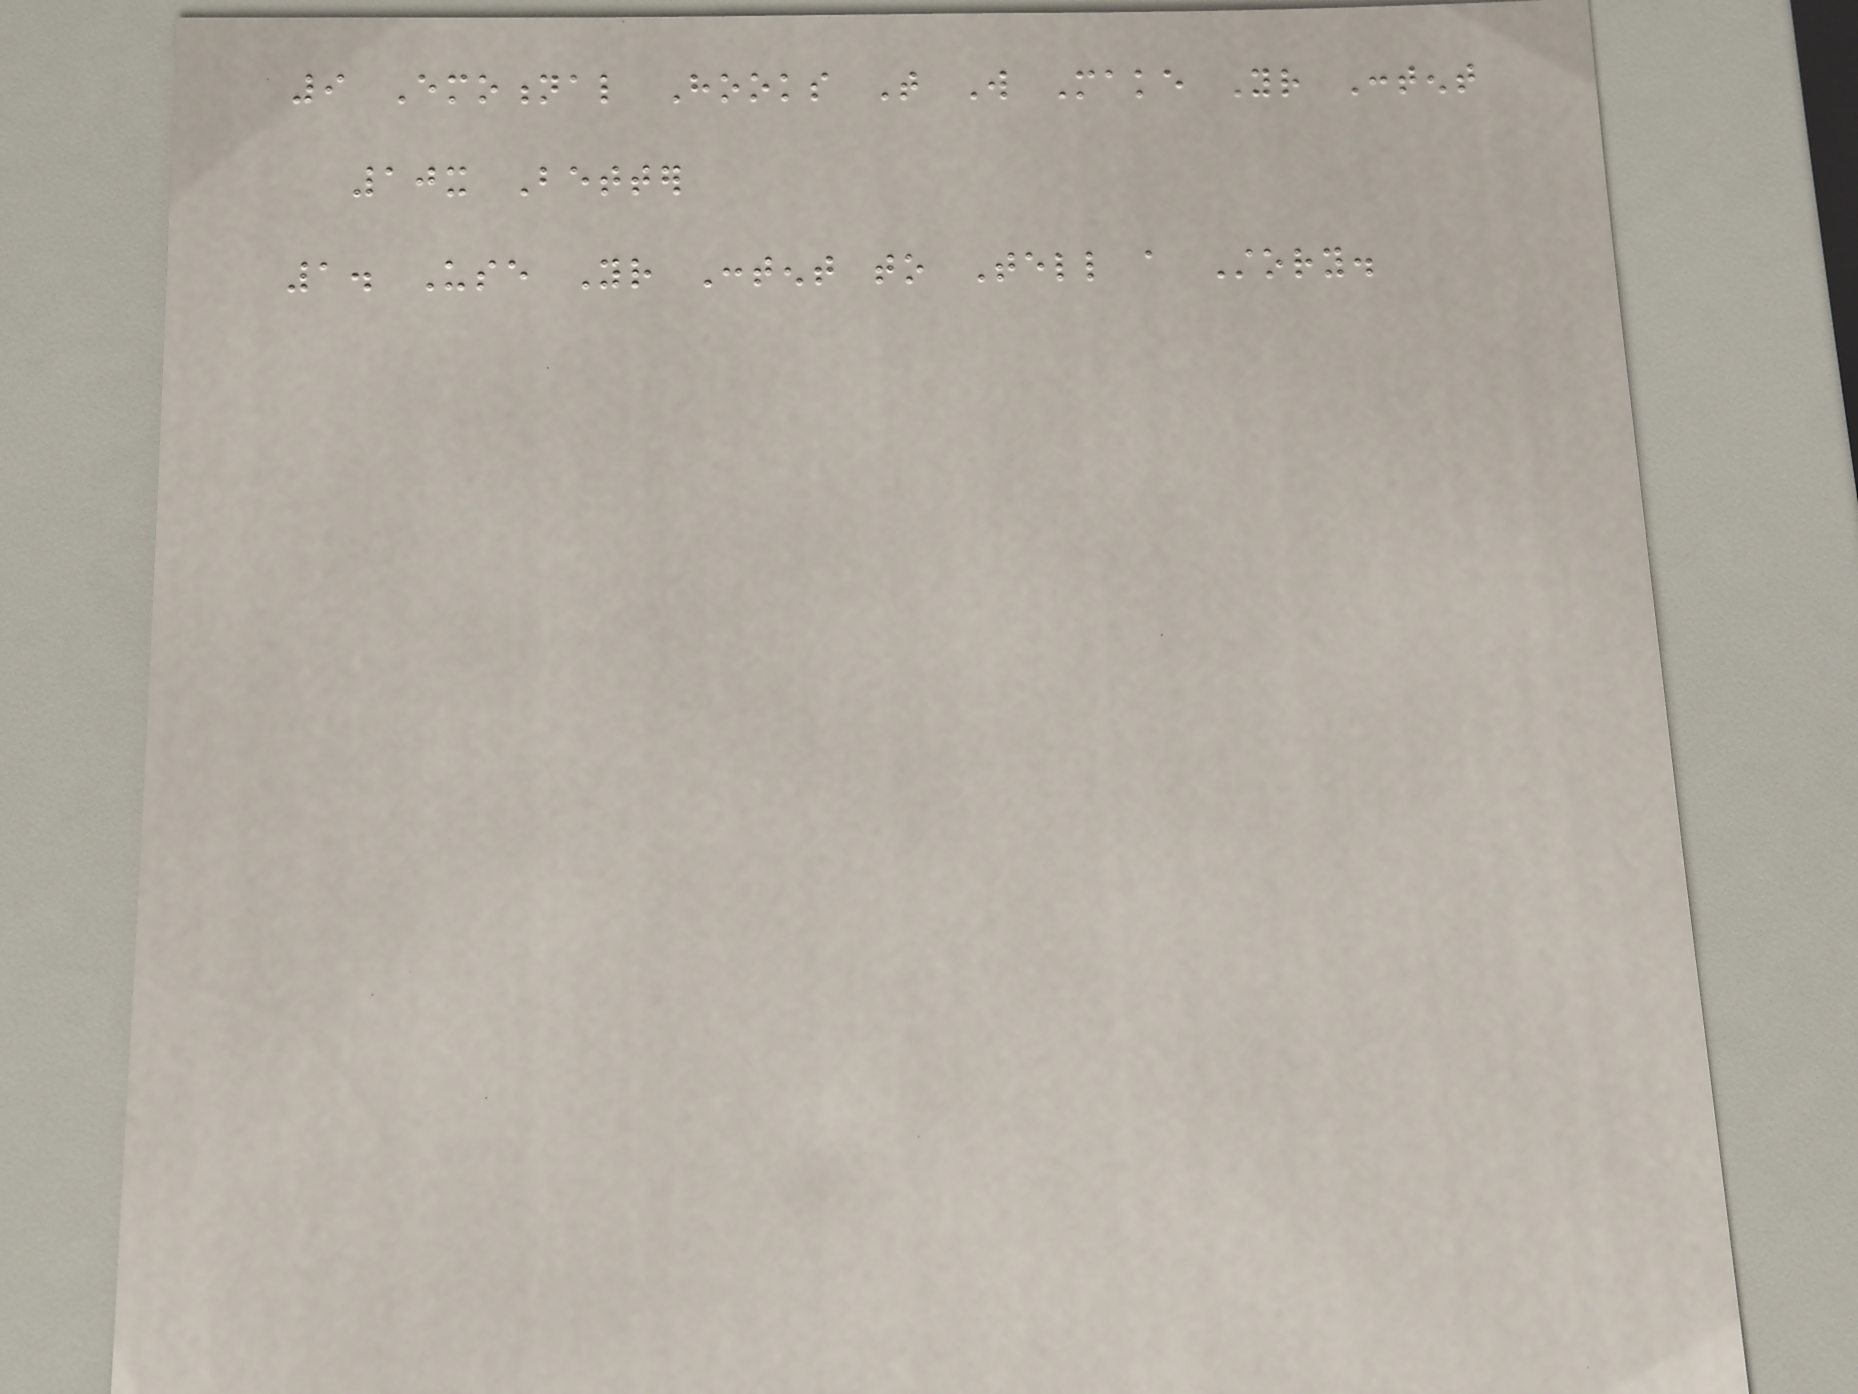9 Emotional Hooks That Will Make Your Content
10x Better
1. Use Your Content to Tell a Story.
